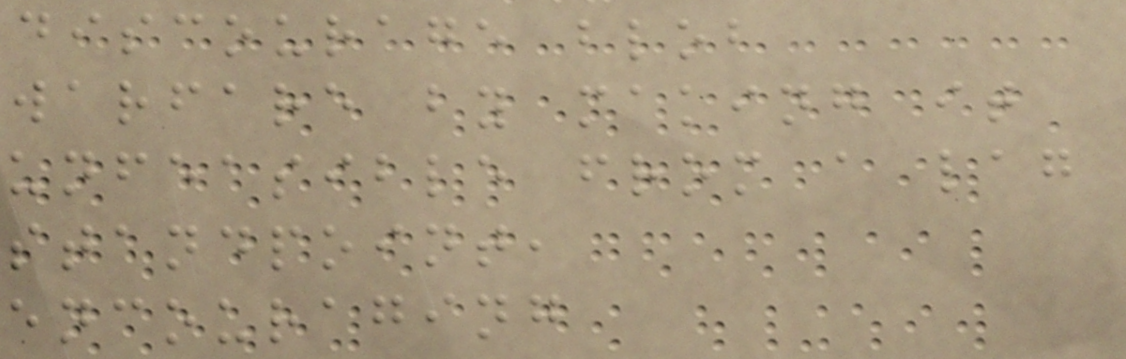discourage blob
warfare by making it
unfeasible from a lag
standpoint,
encouraging
